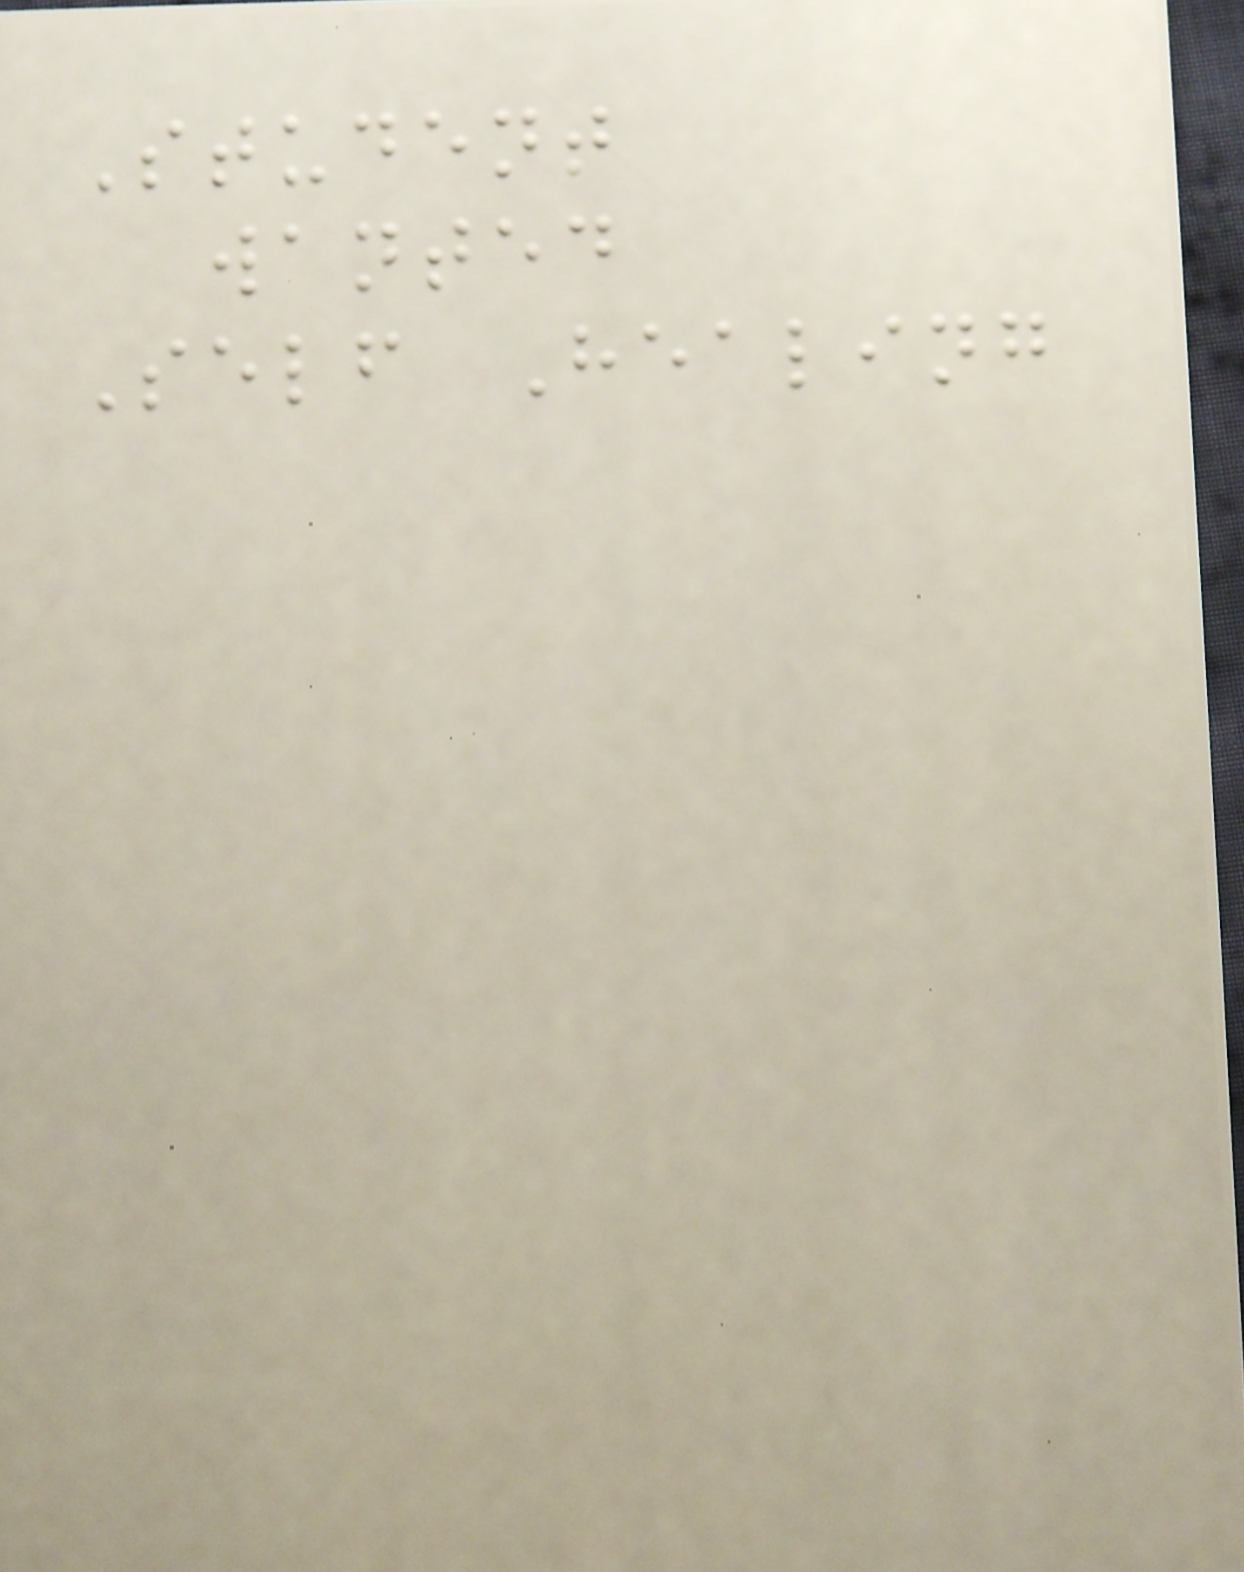Student
wanted
Self Healing
